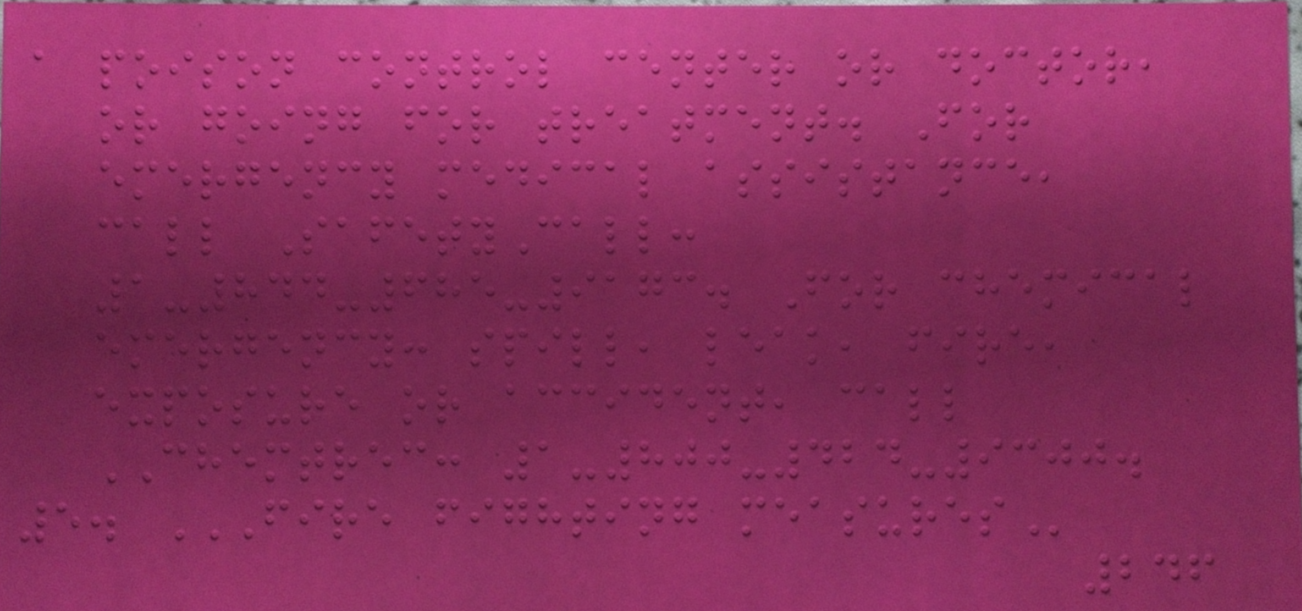a poison control center or doctor,
or going for treatment. For
emergency medical assistance,
call SafetyCall:
1-844-685-9173. For chemical
emergency: spill, leak, fire,
exposure or accident, call
CHEMTREC: 1-800-424-9300.
5. FIRE FIGHTING MEASURES
246
